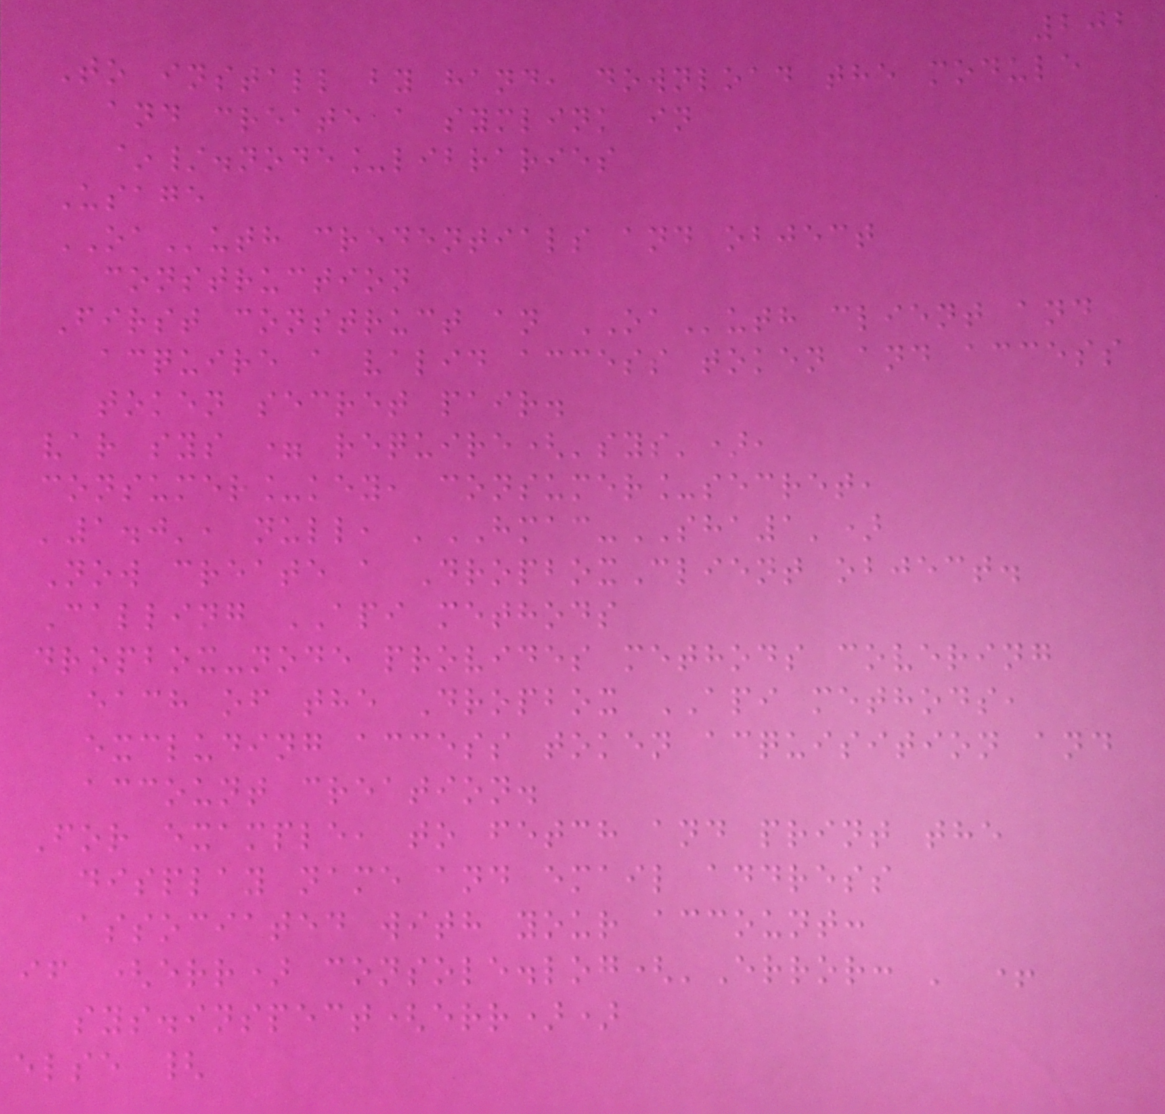202
To install by hand, download the module
and create a symlink in
~/.node_libraries
Usage
OAuth credentials and object
construction
First construct an OAuth client and
acquire a valid access token and access
token secret pair.
var sys = require('sys'),
consumer_key, consumer_secret,
'1.0', null, 'HMAC-SHA1')
Now create a DropboxClient object.
Calling API methods
dropbox-node provides methods covering
each of the Dropbox API methods,
excluding access token acquisition and
account creation.
For example, to fetch and print the
display name and email address
associated with your account:
if (err) console.log('Error: ' +
sys.inspect(err))
else {
